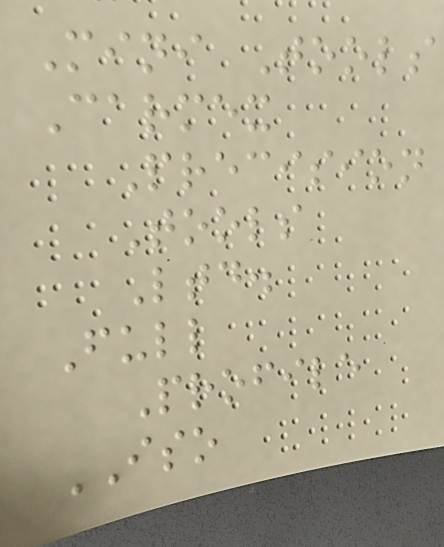Mini Tools
Carmex
Precision
Tools
Ltd.
Full
Profile
ISO
